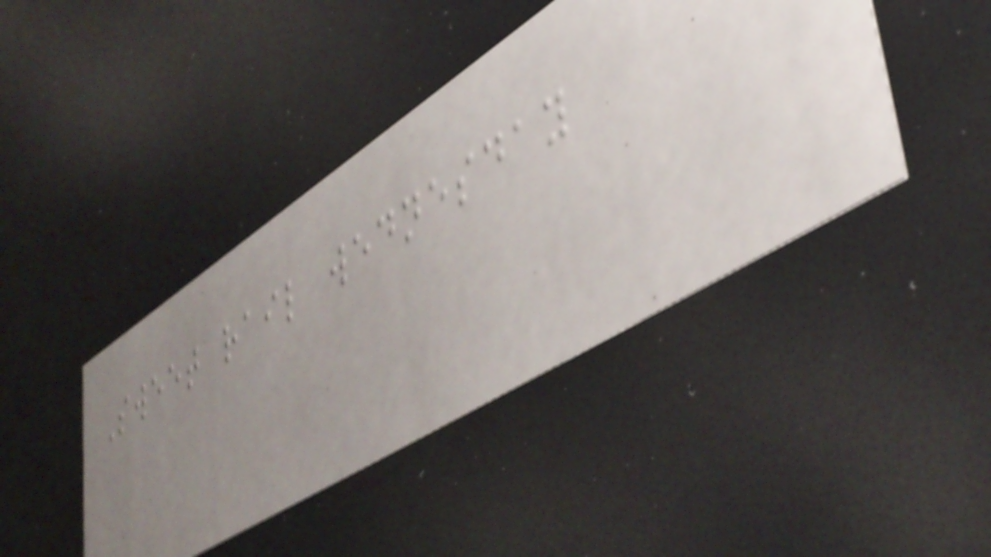Sweet rail wednesday
